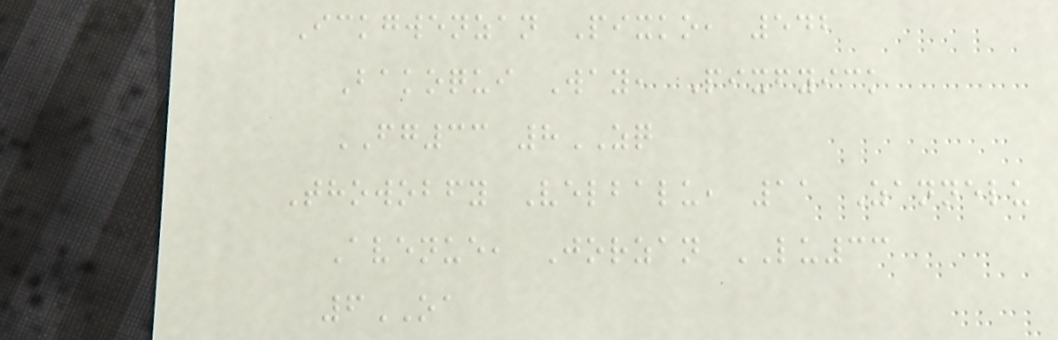Ickgwenzan Pixko, 542
Bakoqui Way, Pixfyick
FG33 8ZQ
Thowobfy Velbalu, 11 Zannelu
Avenue, Jorzan LU33
6OA
